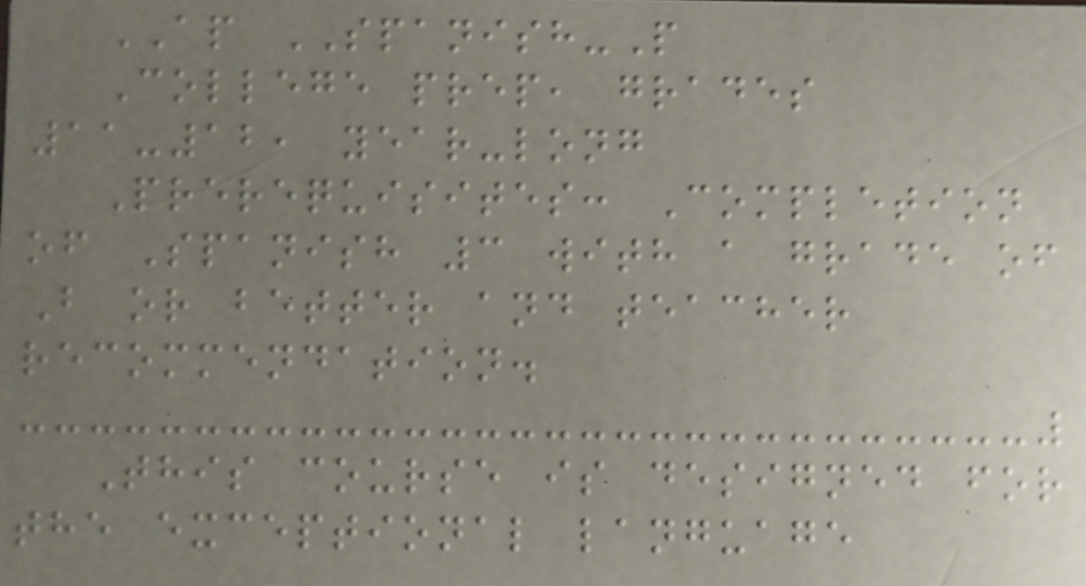AP SPANISH-P
College prep, grades
11-12, year-long
Prerequisites: Completion
of Spanish 3 with a grade of
B or better and teacher
recommendation.
This course is designed for
the exceptional language
